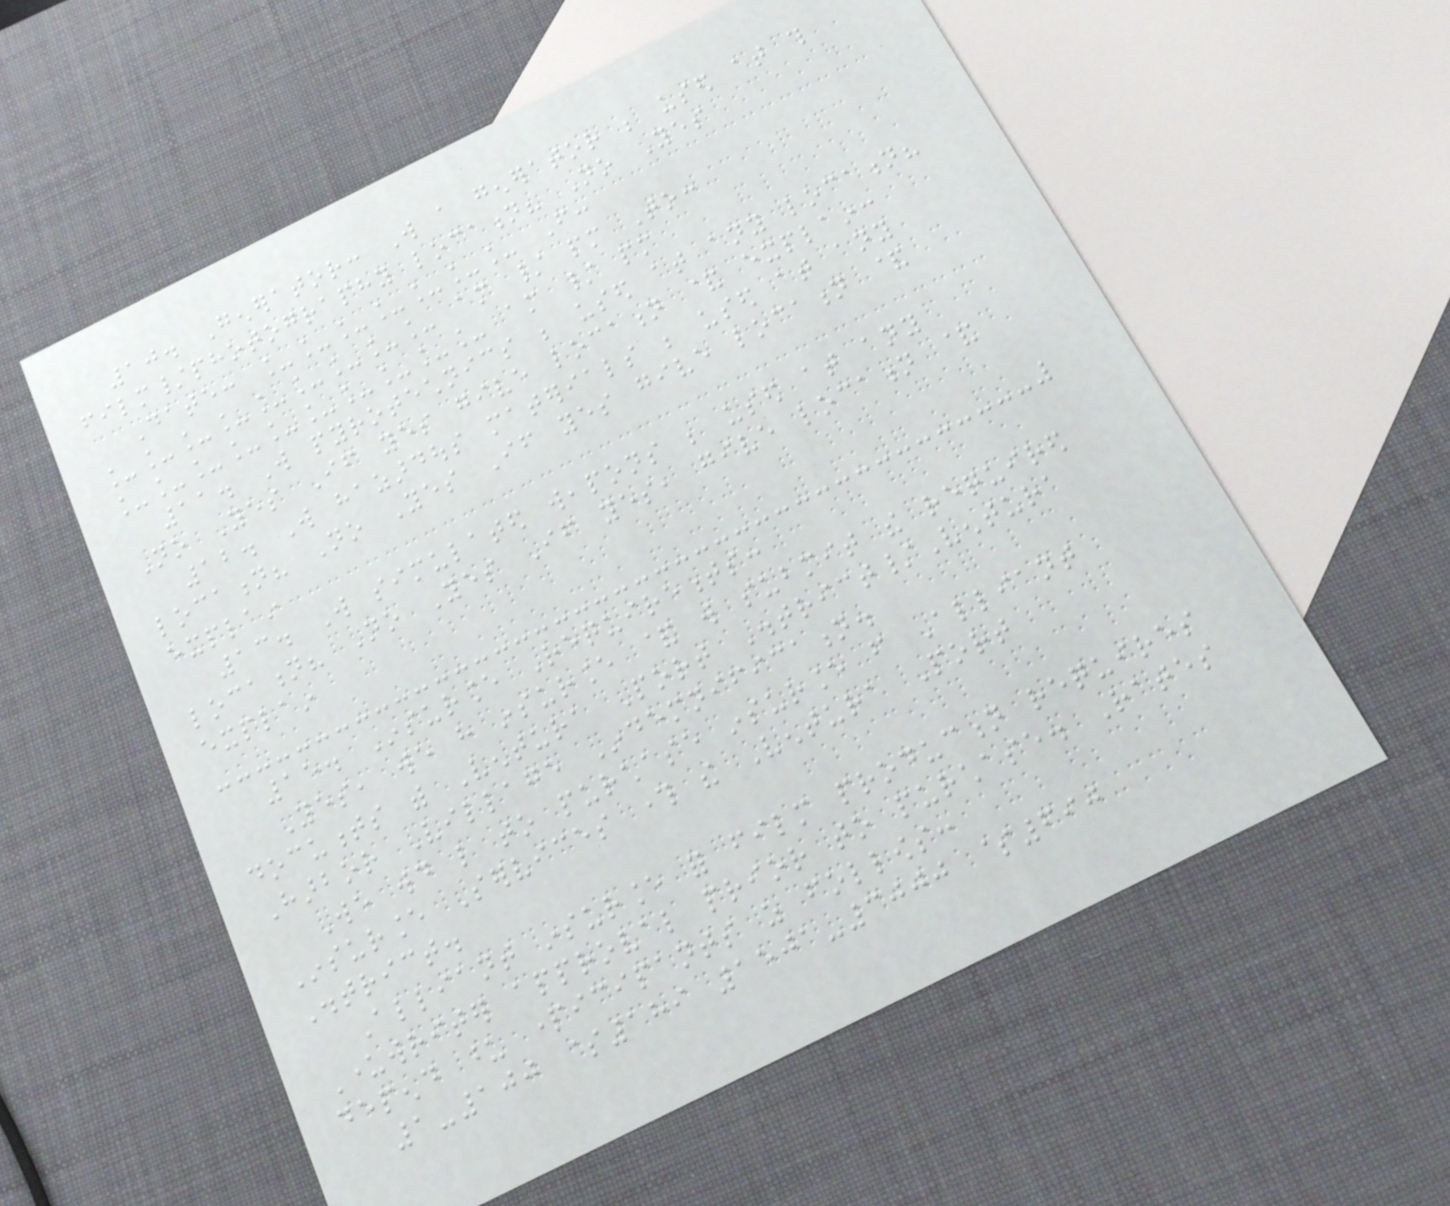10. Generator: Will a generator be used at this
film/photography location? No Yes
Date: _______ From:
_________ am / pm To:
__________ am / pm
11. Will pyrotechnics be used at any location?
No Yes If yes give location & explain:
12. Will hazardous materials be used at any
location? No Yes If yes give location &
explain
13. Will simulated weapons be used at any
location? No Yes If yes, give location &
explain
15. Insurance Requirements:
Yes, we have insurance & will submit the required
documents with Ventura Port District/Ventura
Harbor Village Indemnification.
We would like to purchase insurance from Alliant
Insurance Services through the Ventura Port
District.
Alliant insurance for film production requires
Underwriter approval prior to purchase. Rates
depend upon participants as follows:
1-100 $189 1501-3000 $690
